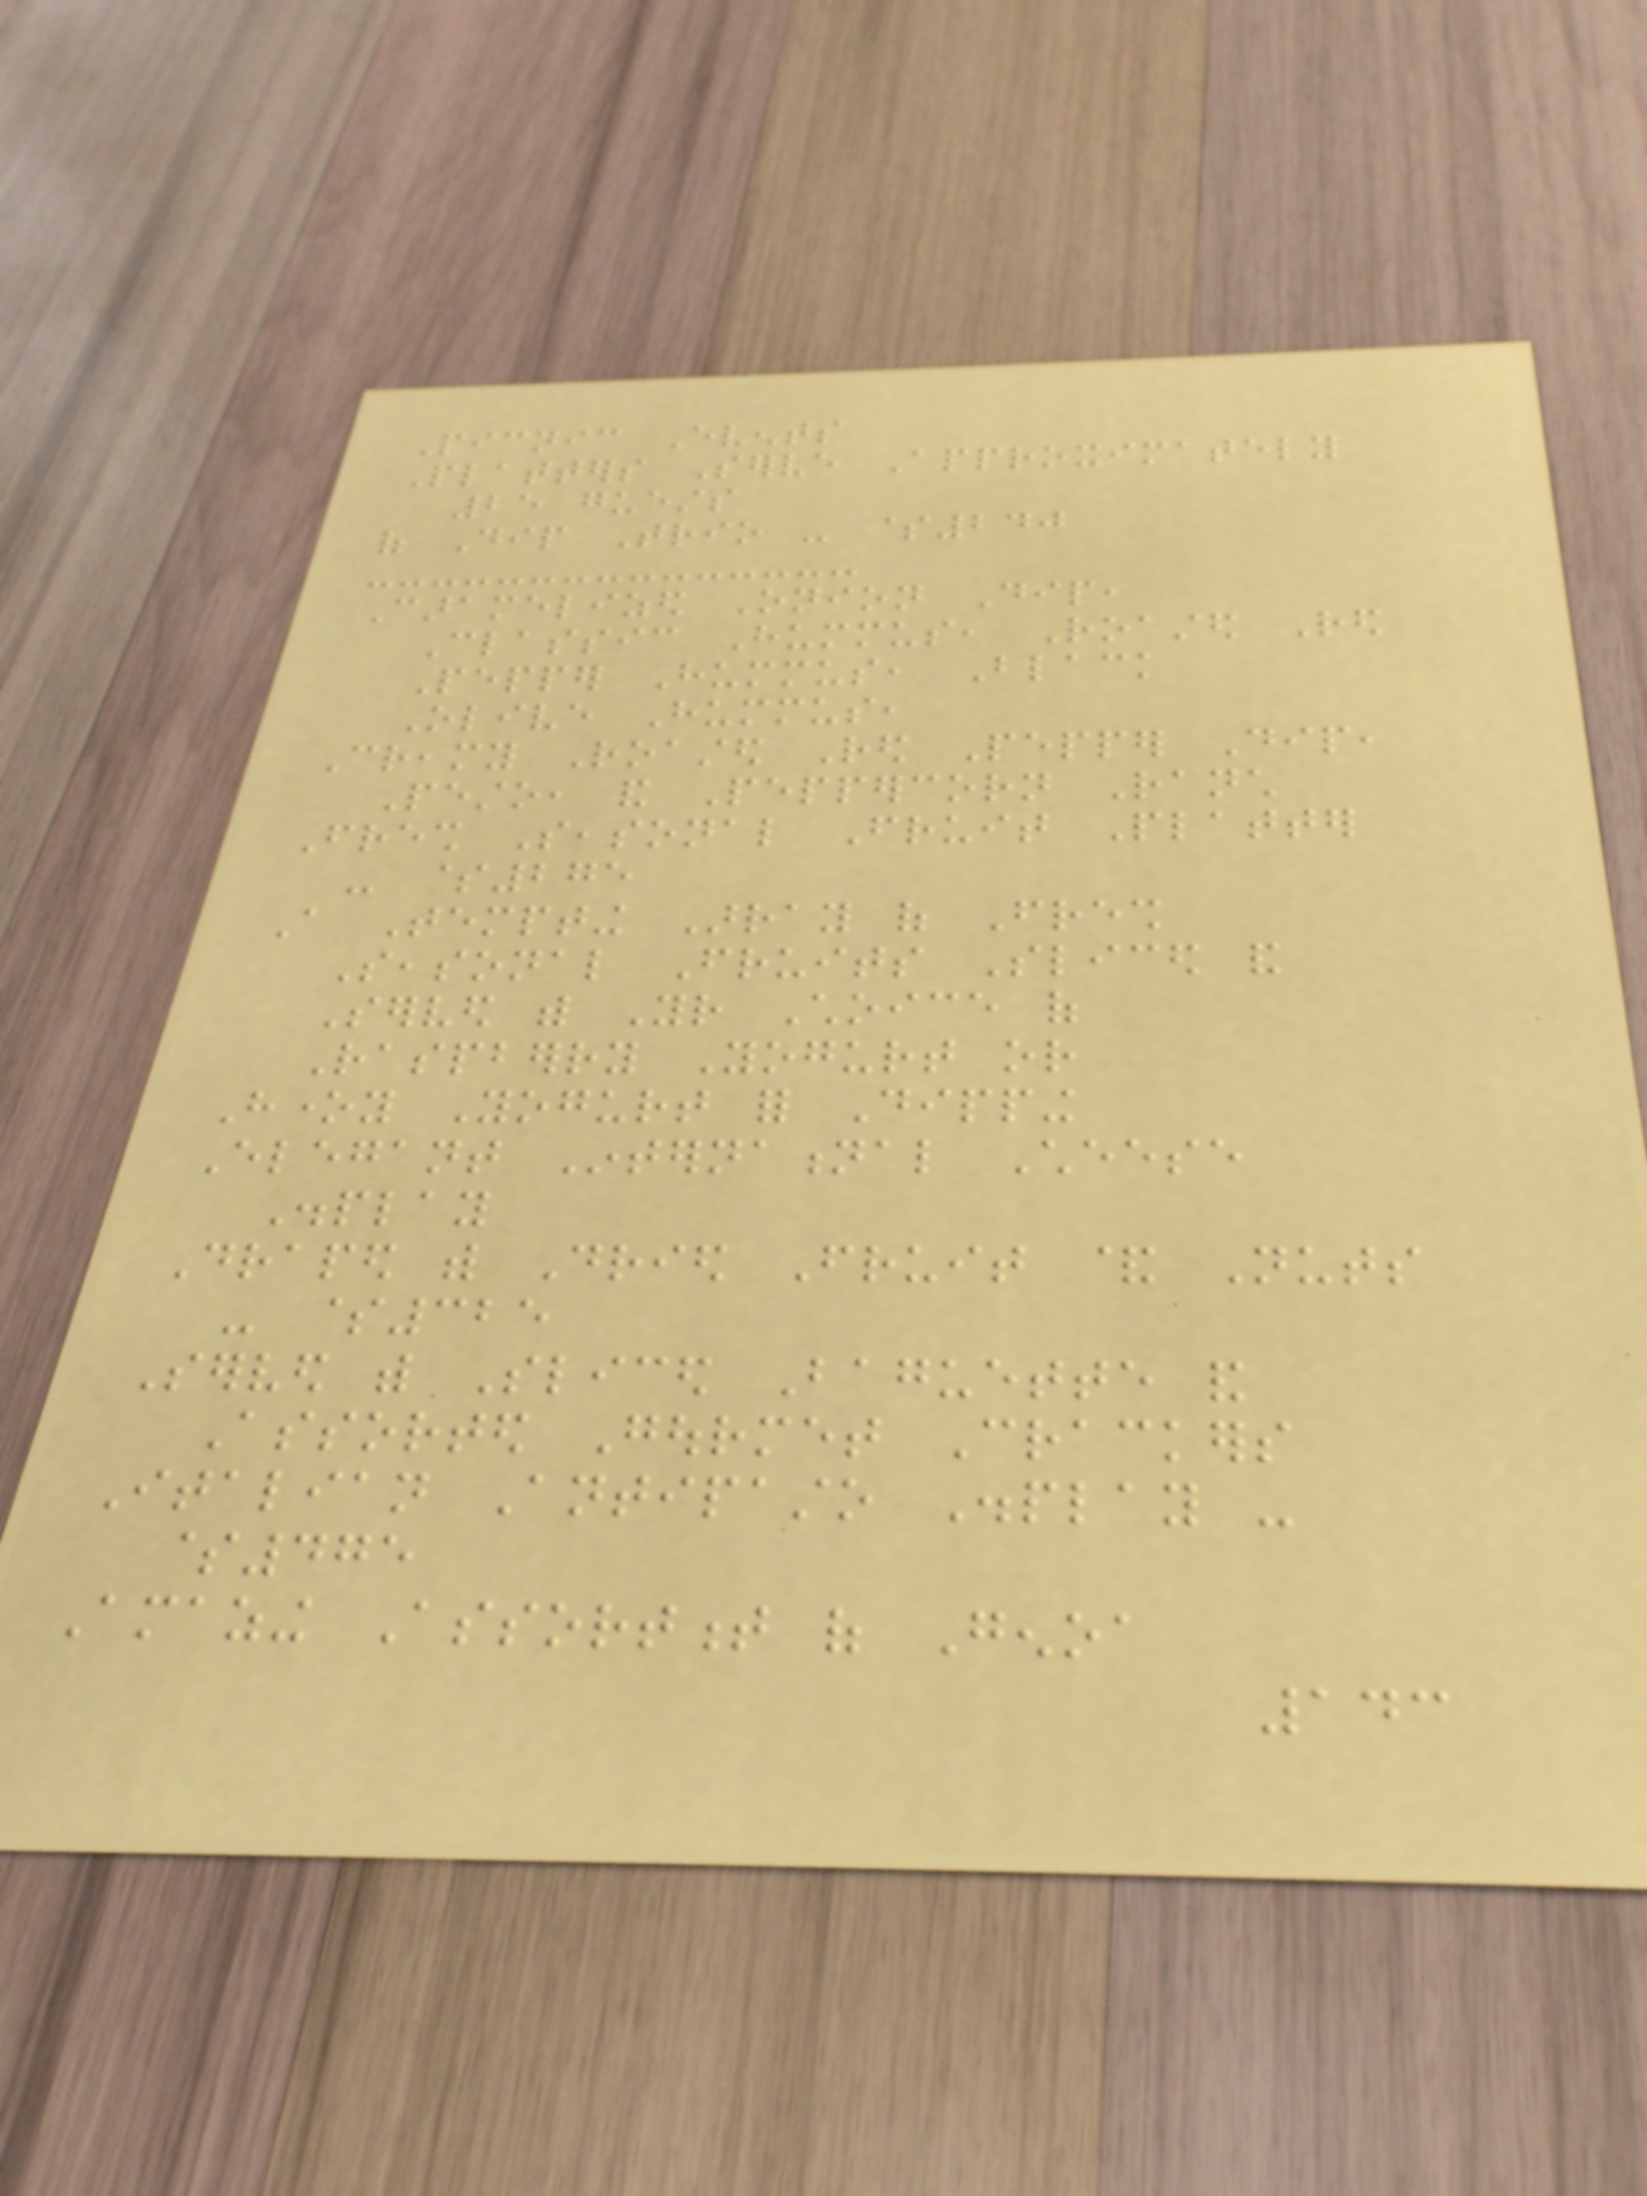Picnic Events
Platters Serve Approximately
25 guests
of Dip Trio - $240
Caramelized Onion Dip,
Classic Hummus, Roasted Red
Pepper Hummus, Black
Olive Hummus,
Creamy Roasted Red Pepper Dip,
Pesto, and Peppercorn Ranch
Fresh Seasonal Fruit Platter
- $275
A Tempting Array of Fresh
Seasonal Fruits Sliced and
Served with Your Choice of
Raspberry Yogurt or
Honey Yogurt for Dipping
Elegant International Cheese
Display
Draped with Dried Fruit & Nuts
- $325
Served with Sliced Baguette and
Assorted Gourmet Crackers
Italian Antipasto Display -
$475
Amazing Assortment of Genoa
143
